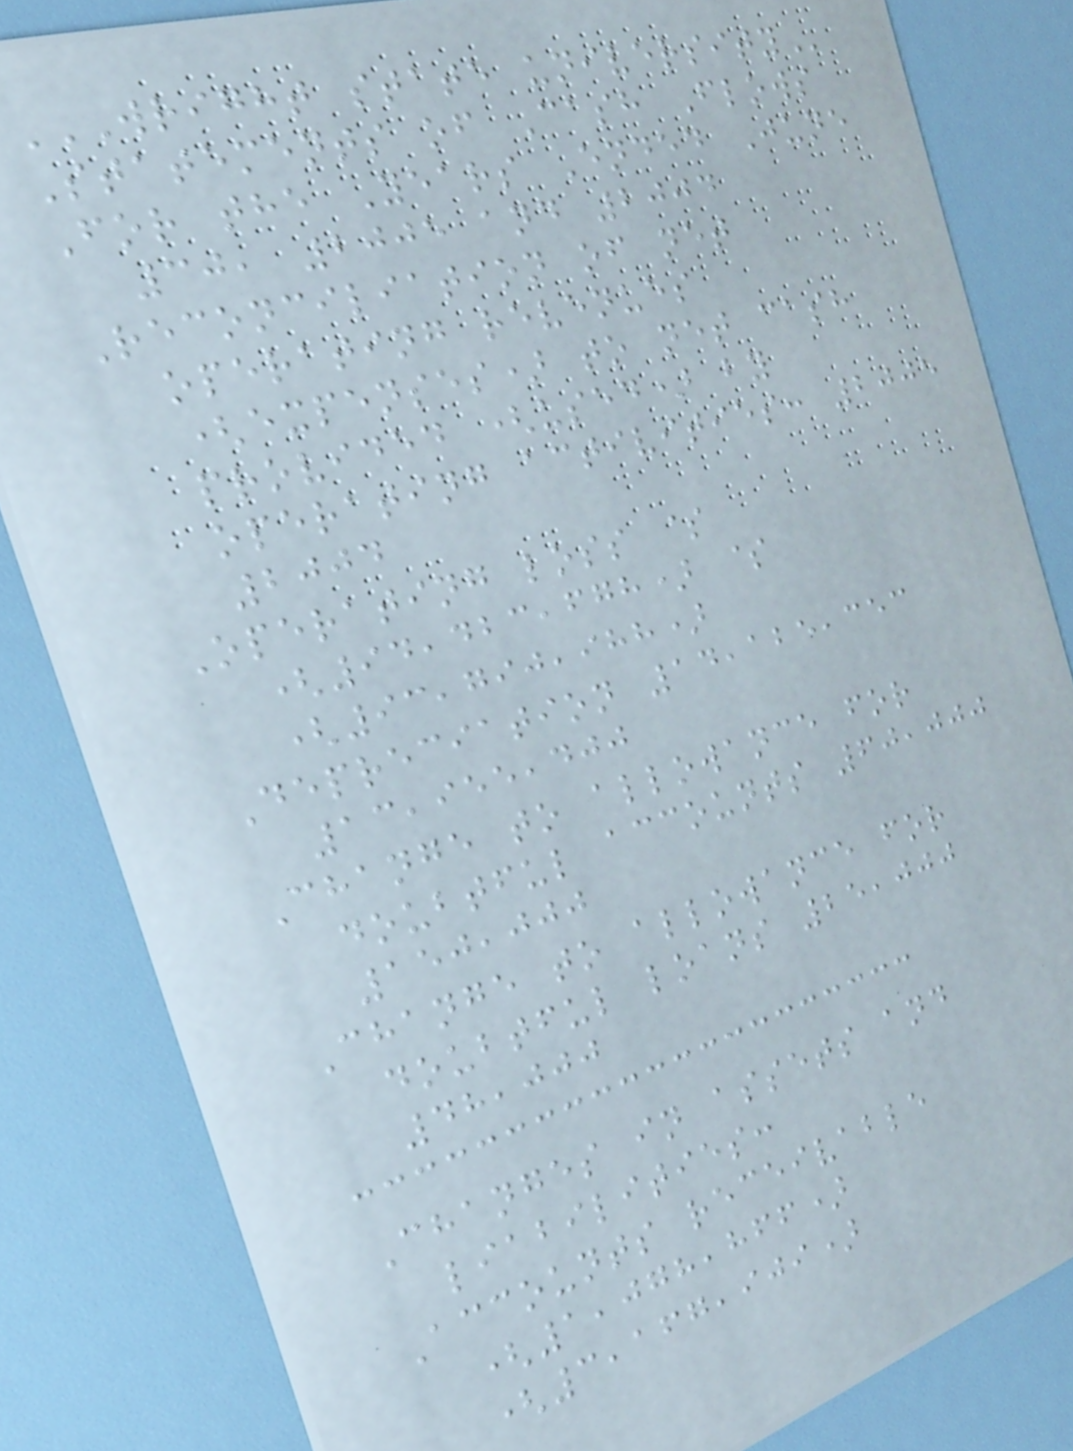WRIGHT STATE UNIVERSITY
Statements of Cash Flows
For the Years Ended June
30, 2005 and 2004
Reconciliation of net
operating revenues
(expenses) to net cash
provided (used) by
operating activities: 2005
2004
Operating loss $
(94,423,678) $
(93,790,988)
Depreciation 14,125,353
13,955,400
Change to allowance for
doubtful accounts 60,000
150,000
Change to allowance for
doubtful loans 25,000
48,000
Changes in assets and
liabilities:
Accounts receivable
(1,078,866)
(3,167,909)
